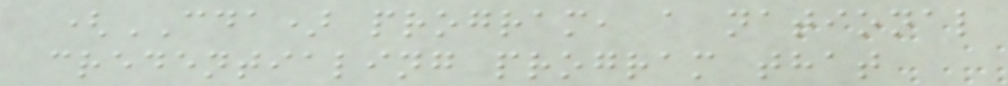(CDA) program, a national
credentialing program that
